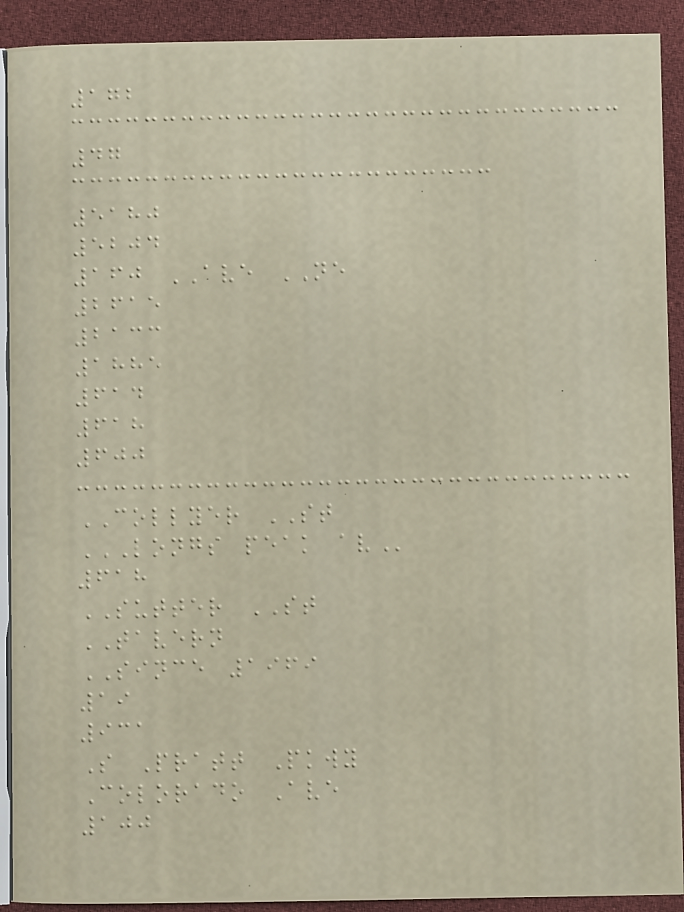172
47
5180
5204
160 AVE NE
2615
2133
1885
614
618
600
COLLYER ST
LONGS PEAK AV
618
SUTTER ST
TAVERN
SINCE 1969
19
931
S Pratt Pkwy
Colorado Ave
100
